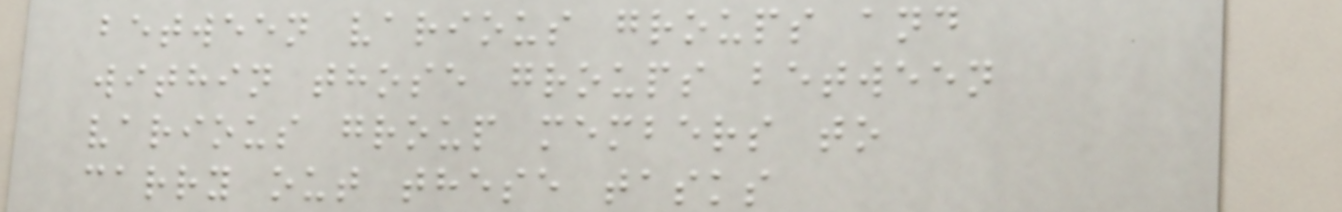between various groups and
within those groups between
various group members to
carry out these tasks
